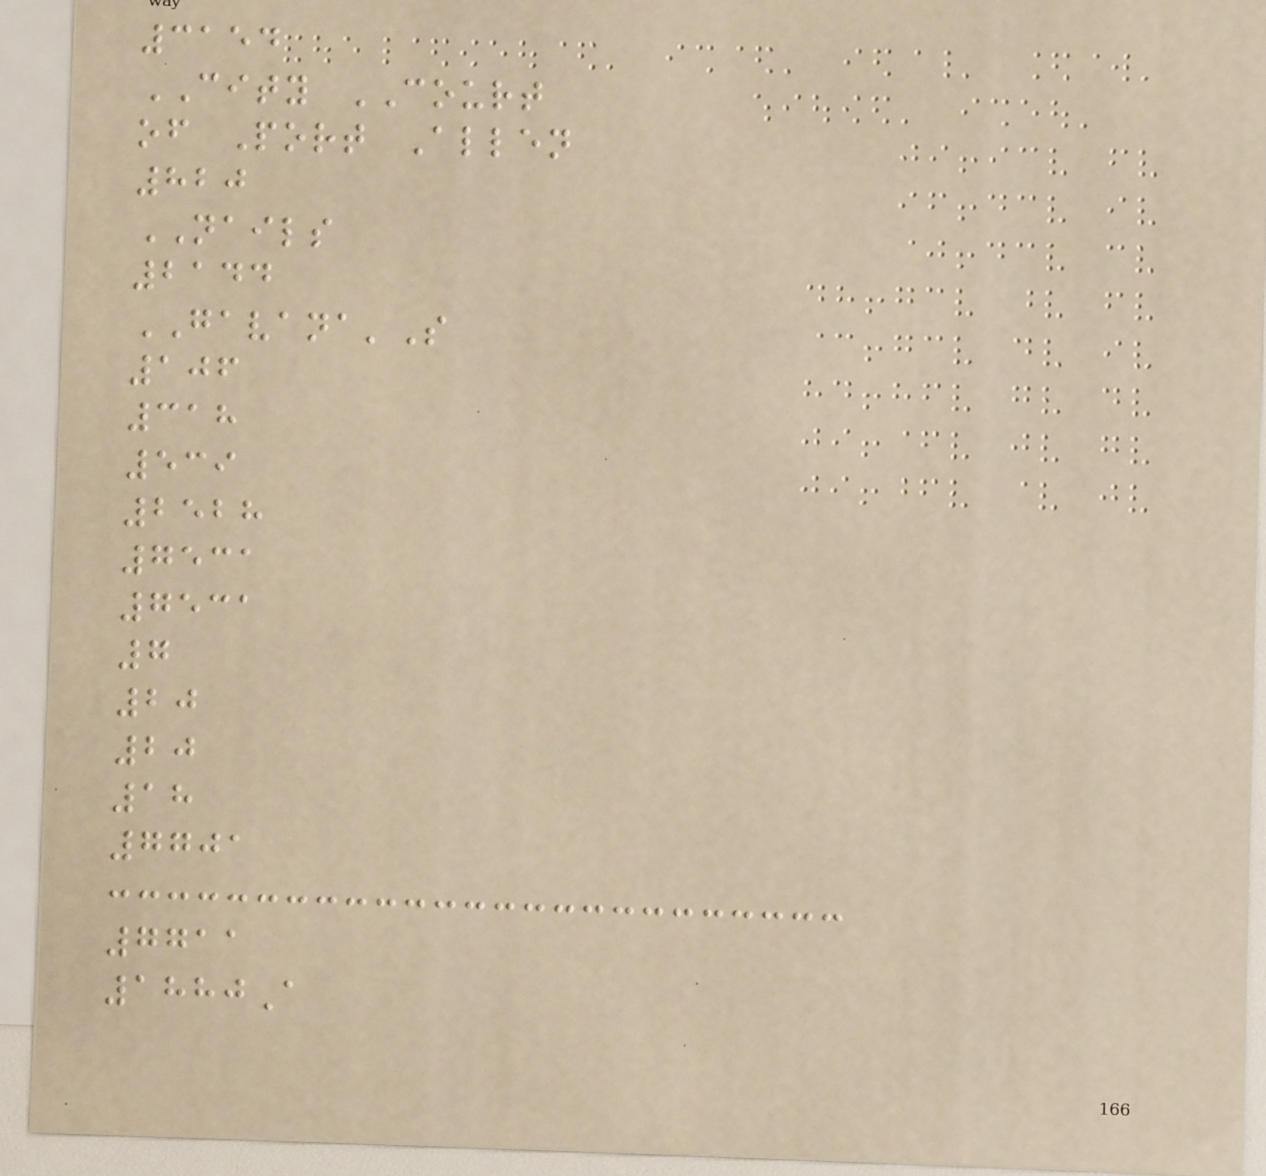3154
CITY COURT
of Port Allen
820
NAILS
2144
GAVANA'S
106
318
539
2528
7531
7531
7
20
20
18
7701
7711
1880A
